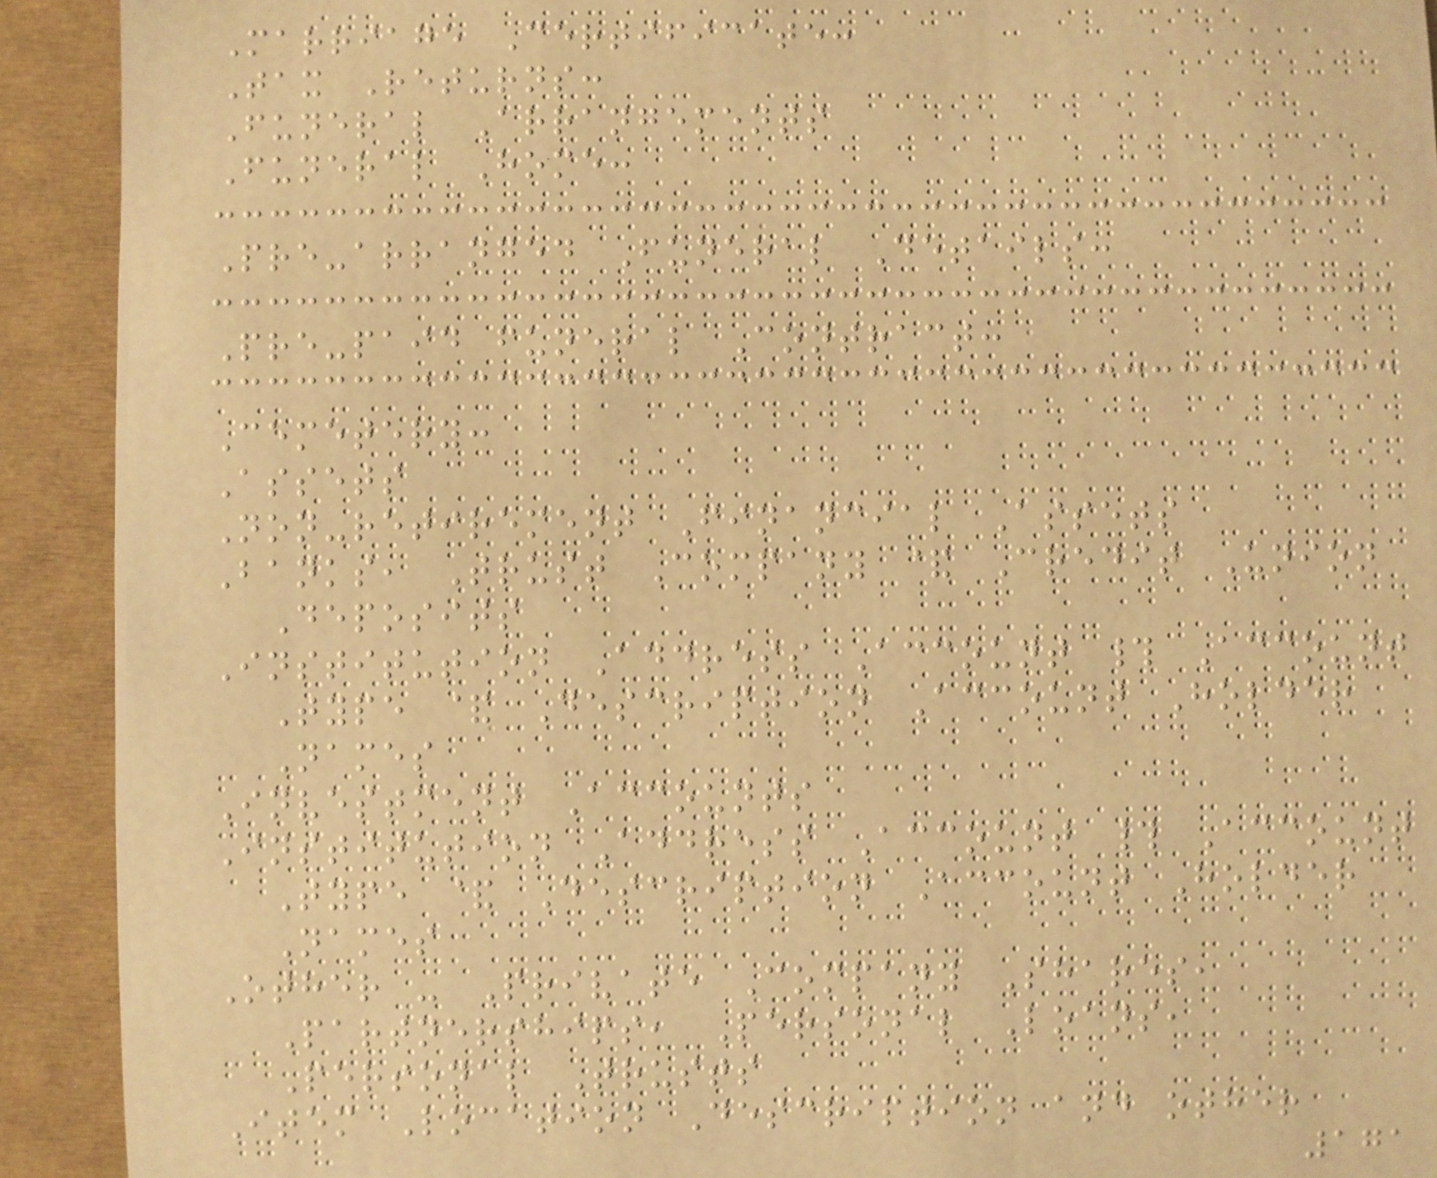Marriage Certificate:
Tax Returns:
Funeral Arrangements
Funeral Home:
Pre-arranged Funeral Details:
Pre-paid funeral Contract:
Cemetery:
Assets
Non-retirement Financial Assets
Banks, Trust Company & Credit Union
Deposits
Institution Address Account # Account
Type & Description Account Holder
Names
Investment Accounts
Institution Address Account # Account
Type & Description Account Holder
Names
Other - Private Company Shares,
Partnerships, Personal Loans,
Personal Trusts
Item Location Description and other
171
